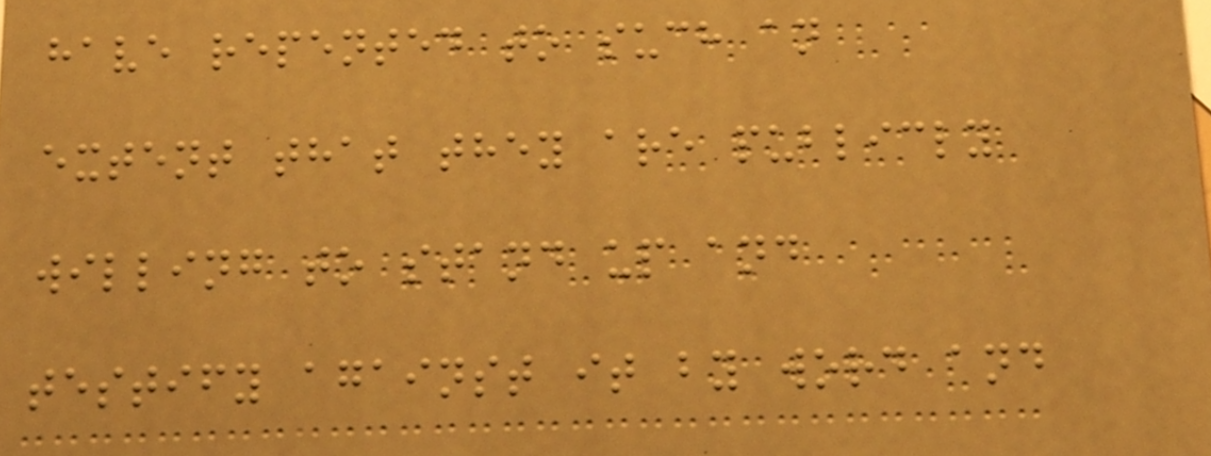have repented to such an
extent that they are publicly
willing to stand up and
testify against it by word and
